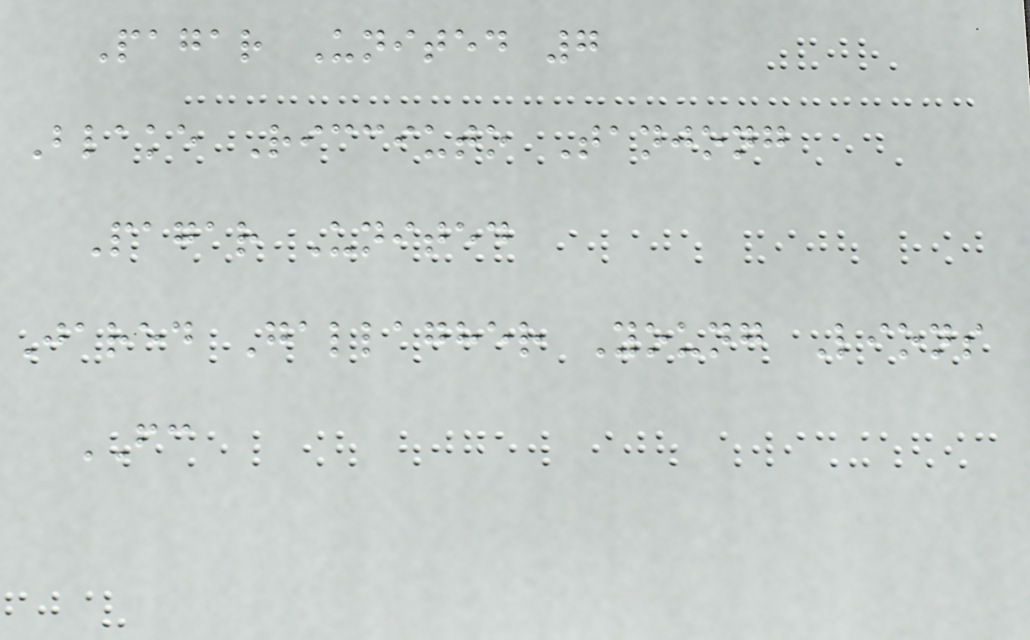Pagar United 7
Blake Ricciuto Tanjong
Pagar United
Jared Gallagher Young Lions
FC
